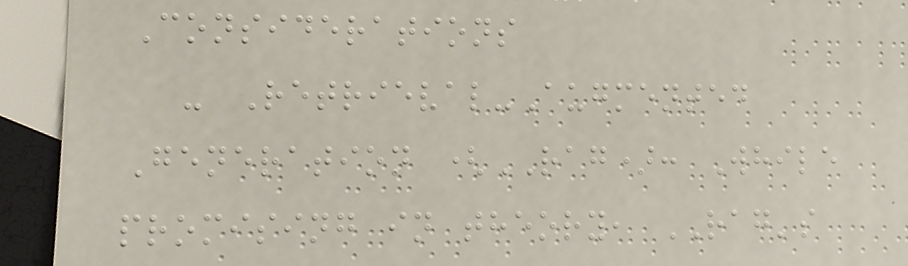Considerations
- Retrieval-Augmented
Generation (RAG): While
promising in theory, RAG's
